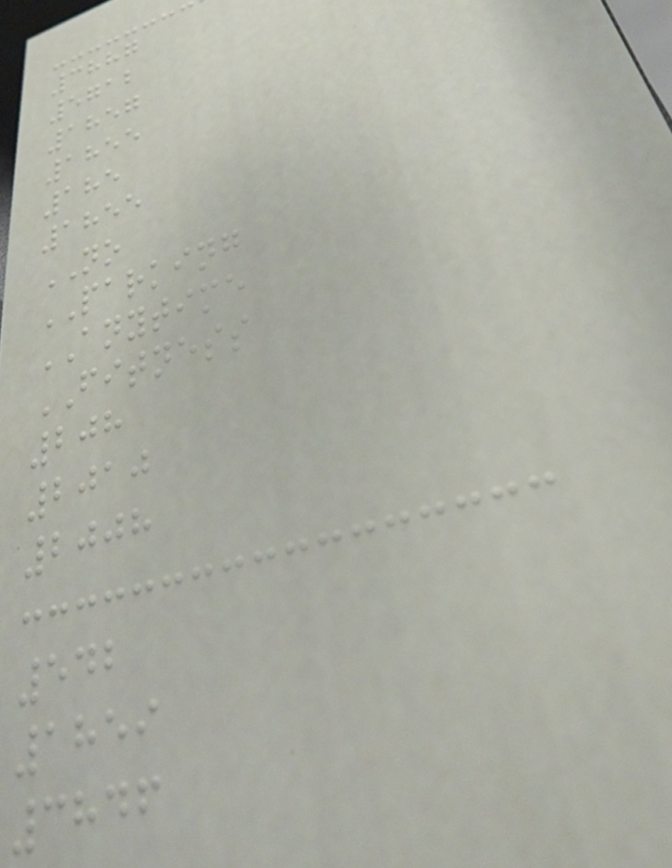3887
5712
1857
1855
185
1855
NO
PARKING
ANYTIME
FITNESS
208
2010
2008
542
1859
3846
